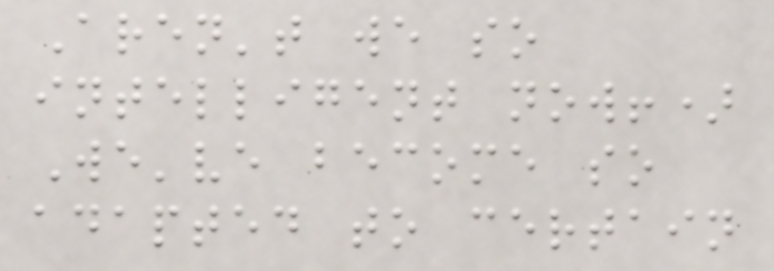Aren't we so
intelligent now!)
We've become so
adapted to certain
